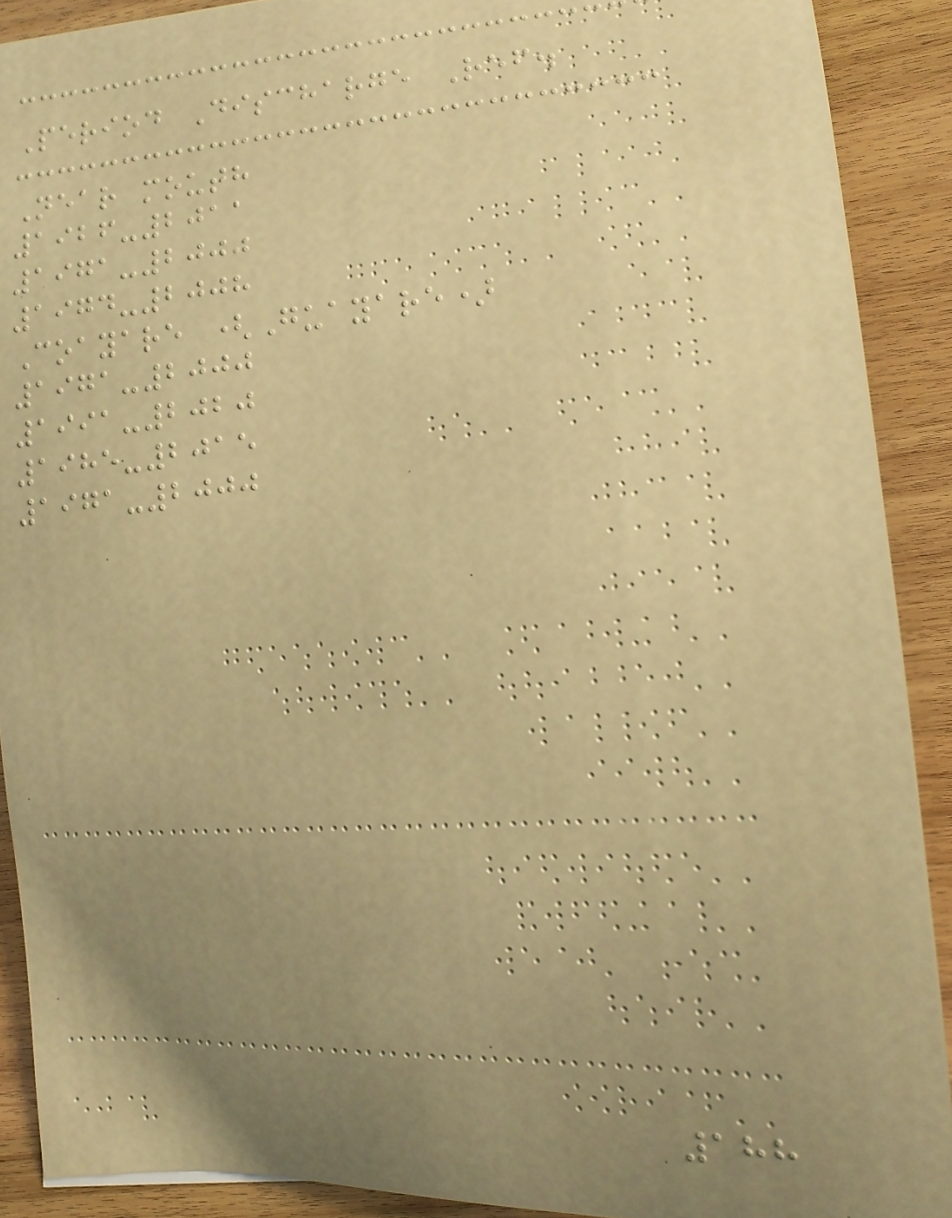Period Discharge Ref.
Near mouth
1926-2011
1971-2000
1974-2008
Coayare (Guayare)
1971-2000
1991-2020
1985-2015
1971-2000
188
